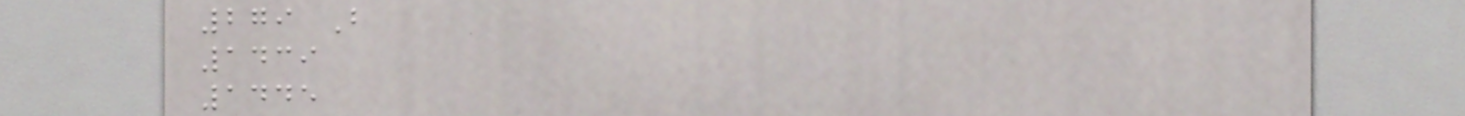279 B
1439
1445
